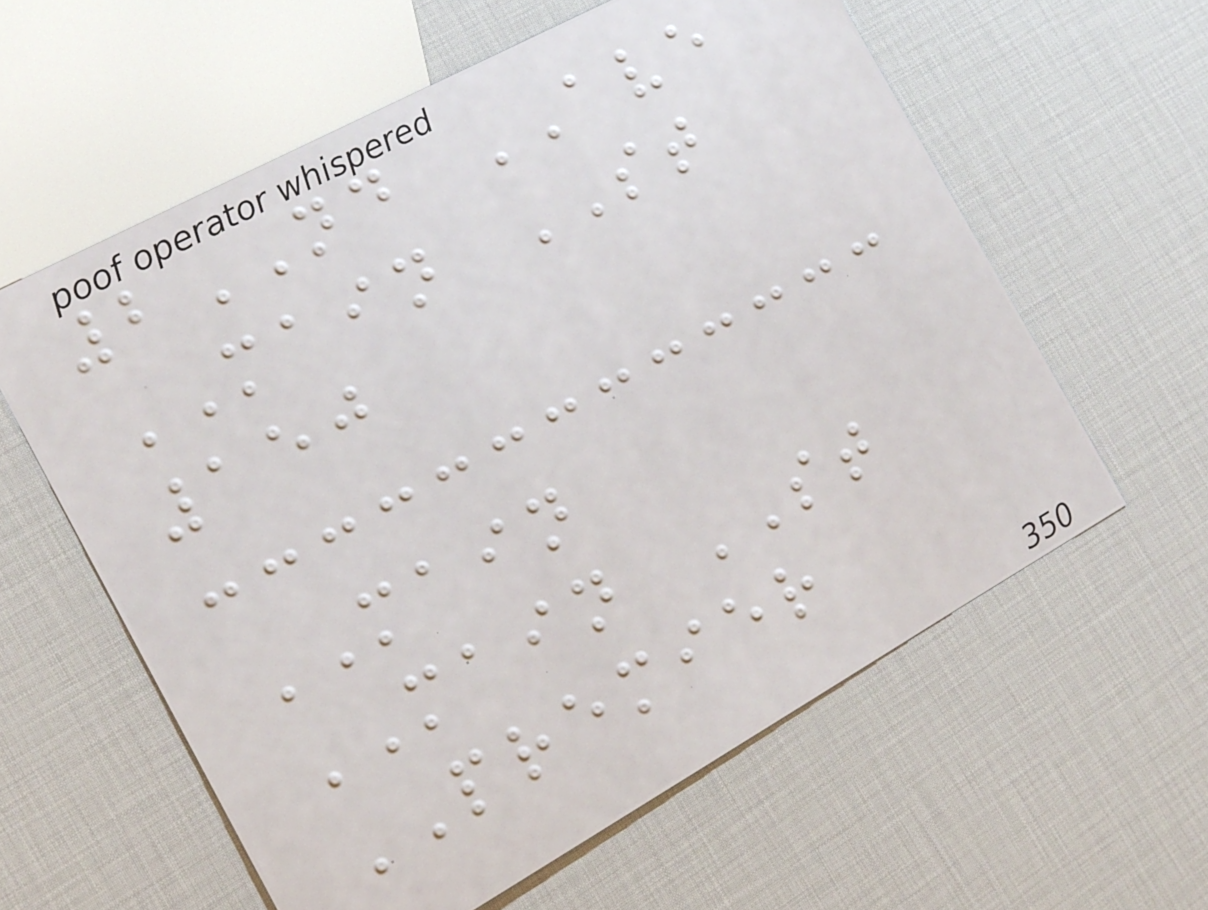2ND AVE
MAIN ST
150
MAIN
MAIN ST
PREMIER
